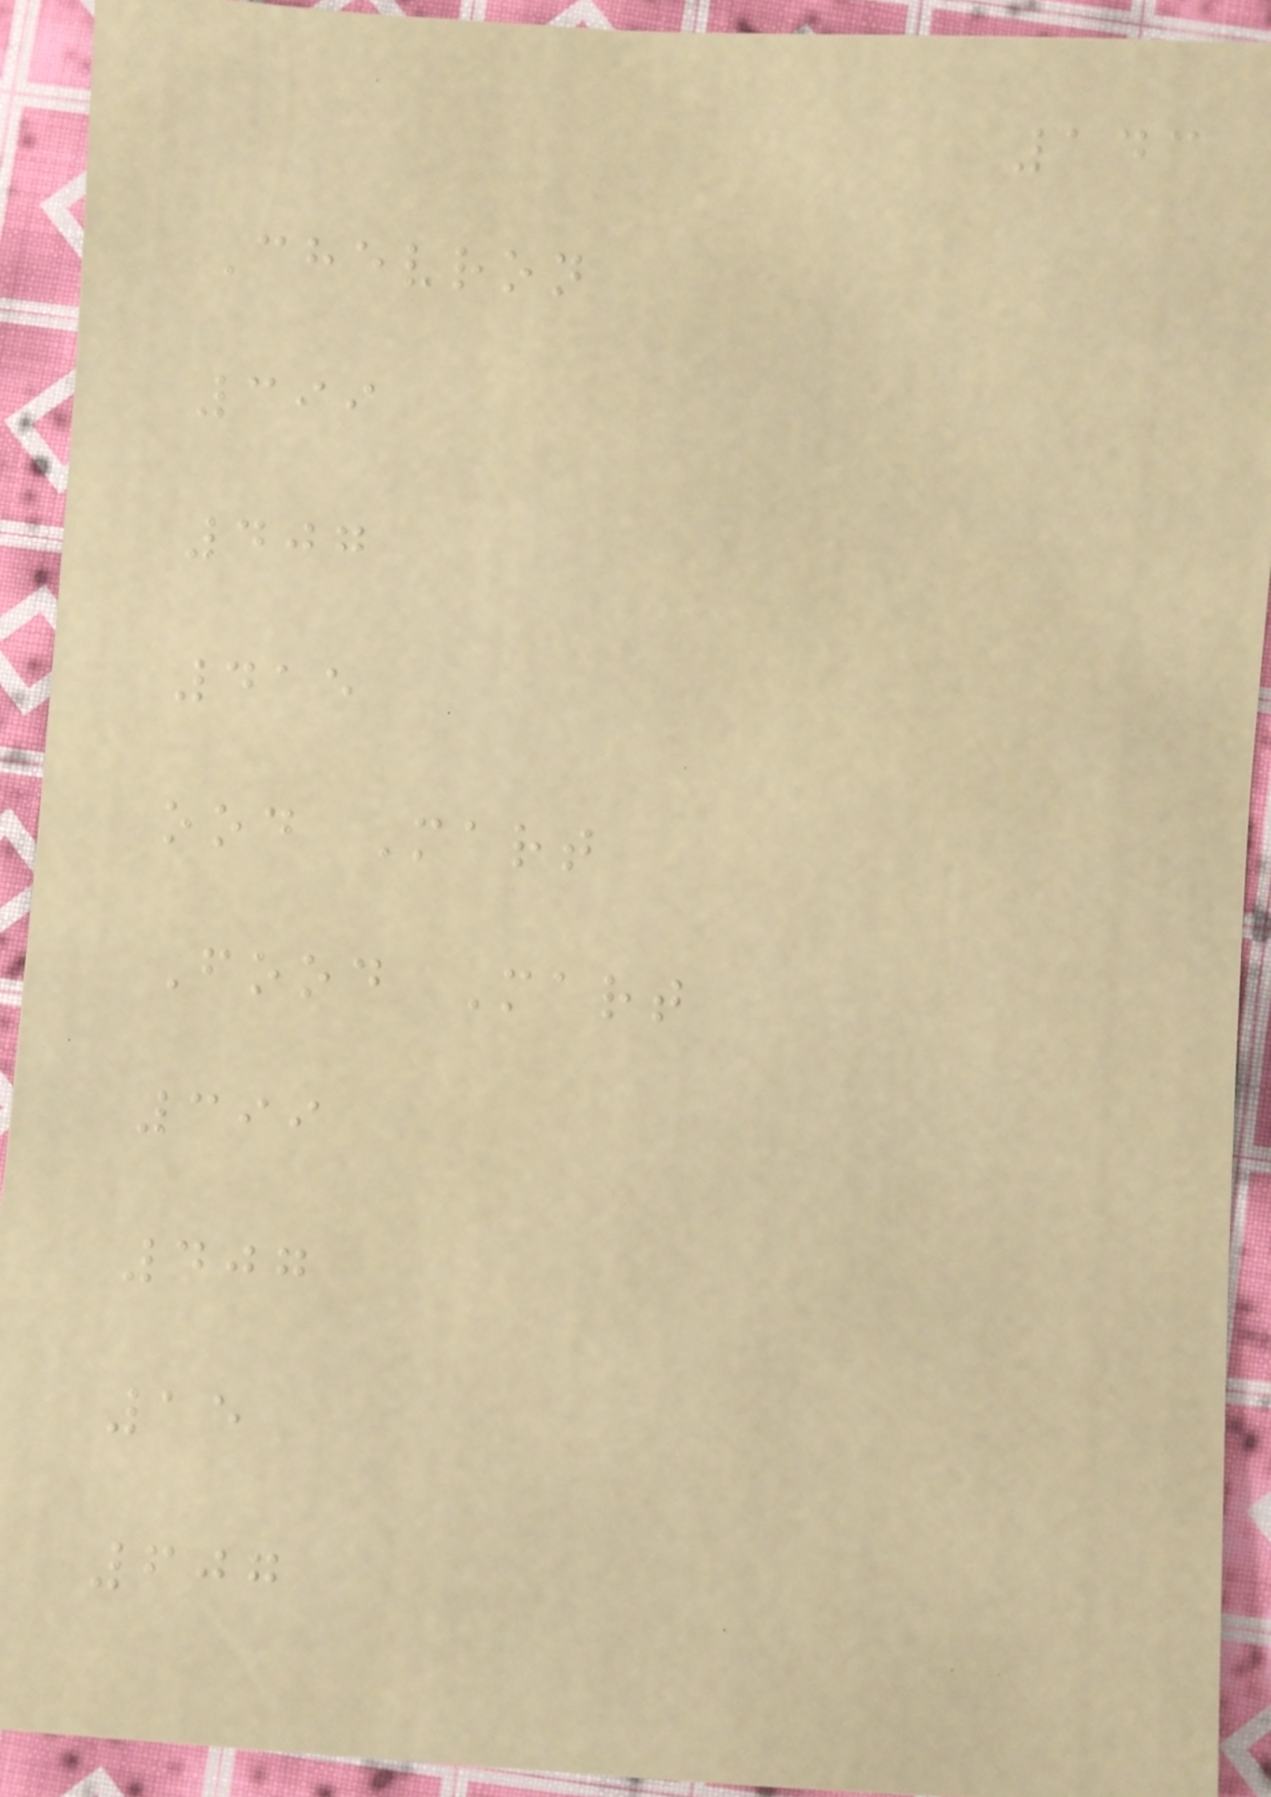143
Chevron
399
407
415
ood Mart
Food Mart
399
407
15
607
